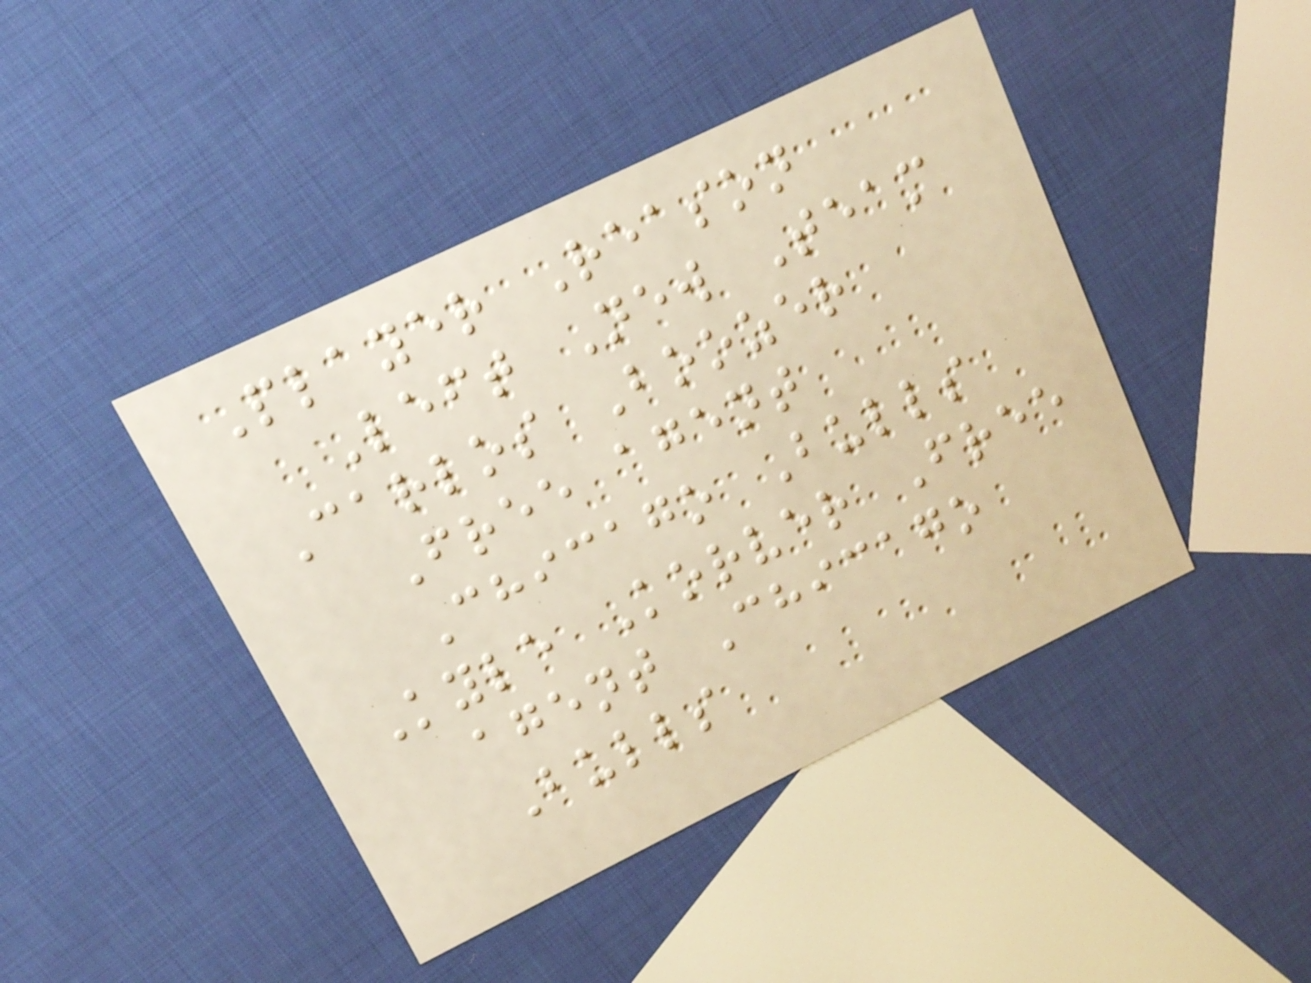Player Reason
Left New Team
Carlos Boozer
Free agent
Chicago Bulls
Kyle Korver Free
agent Chicago
Bulls
